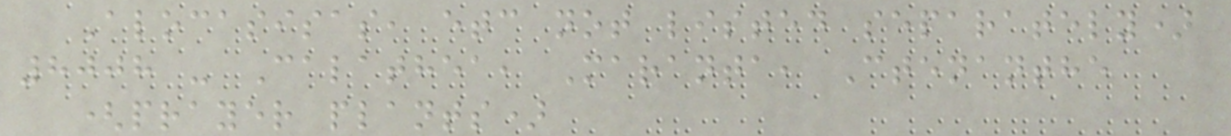Alocasisas, etc not listed separately)
8008 - Calathea, Maranta, Ctenanthe
(prayer plants)
